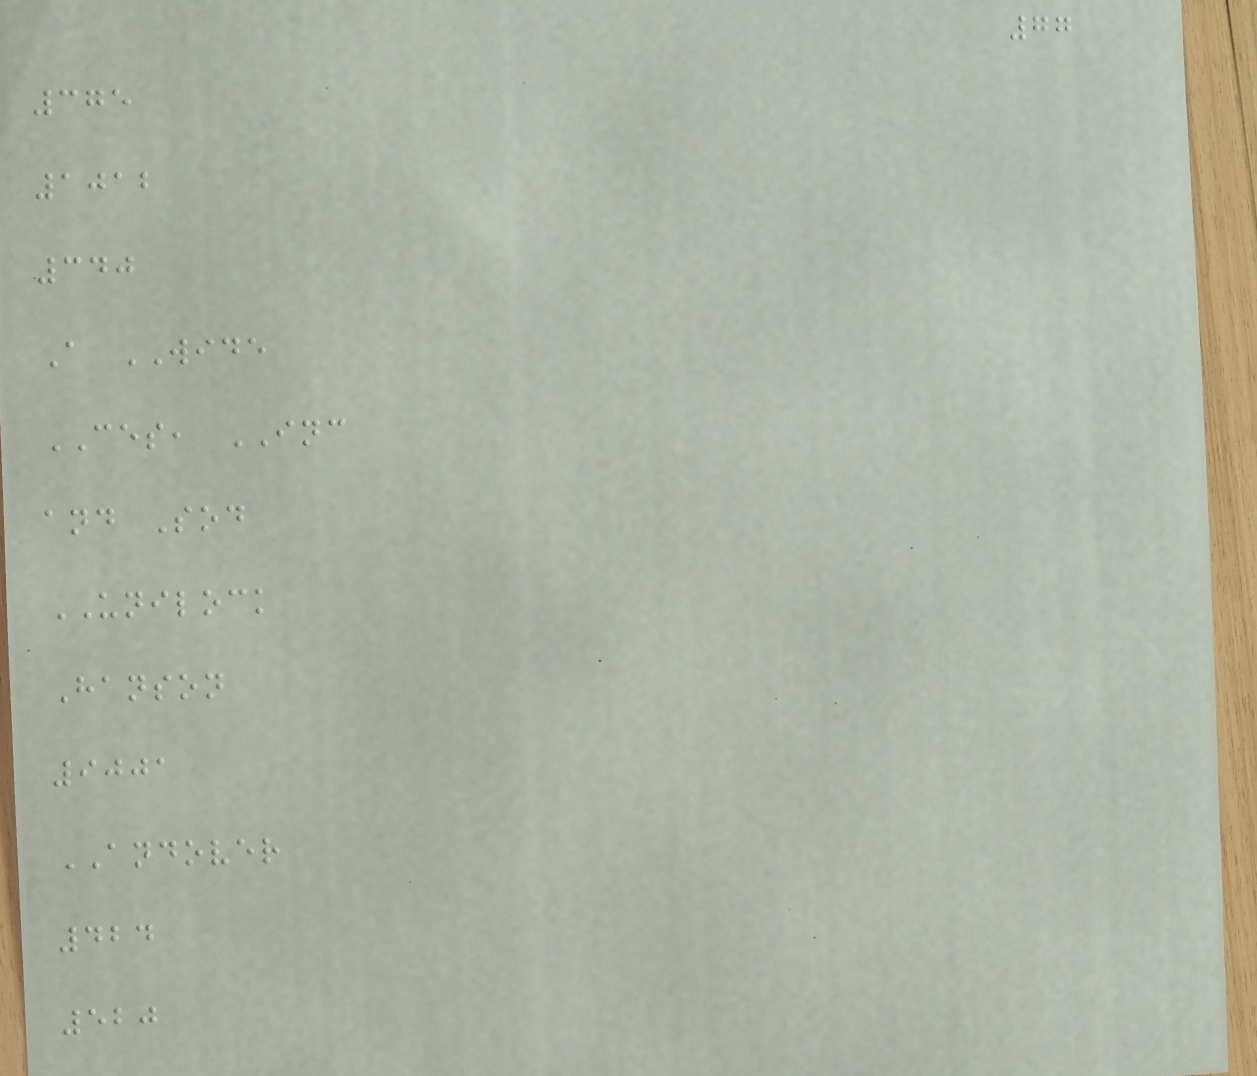77
375
1012
340
A WIDE
CES, INC
and Sod
UNILOCK
Hanson
9001
ANDOVER
424
520
